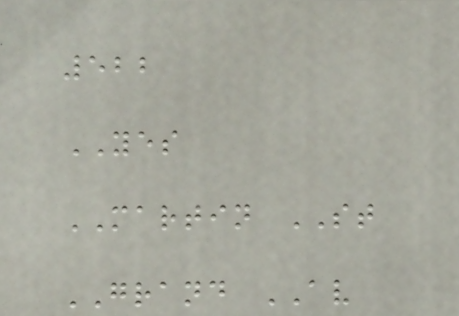522
YES
MARTIN ST
GRAND AV
